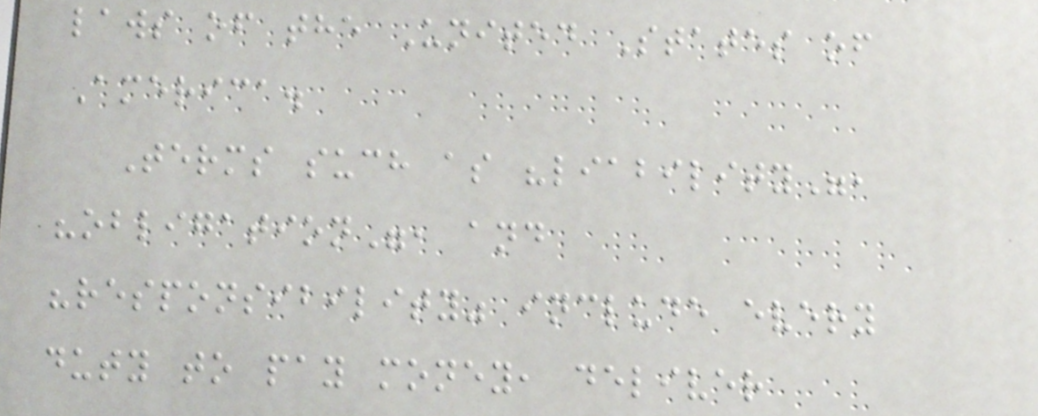laws of the United States of
America.
Terms such as "liability",
"obligation", and
"responsibility" include every
duty to pay money, deliver
